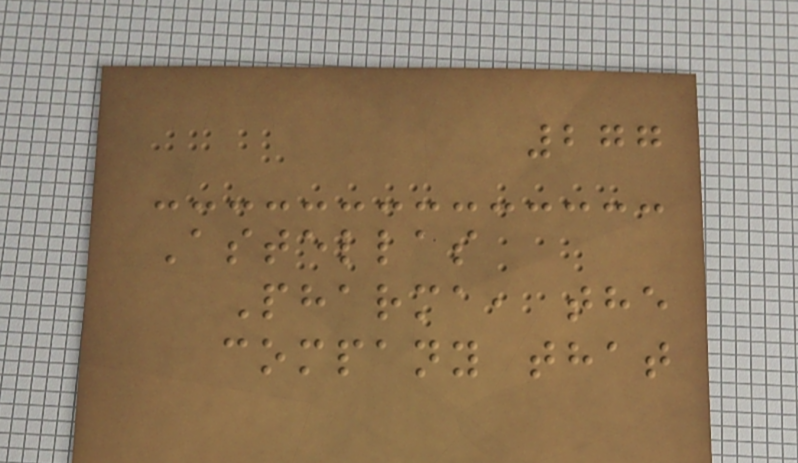277
Astellas
Pharma, the
company that
